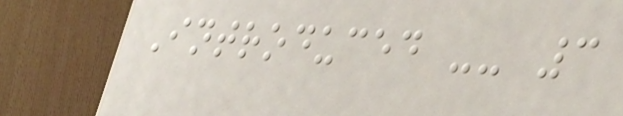Introduced -- 3
